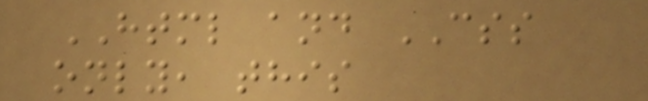HTML and CSS
only, this
